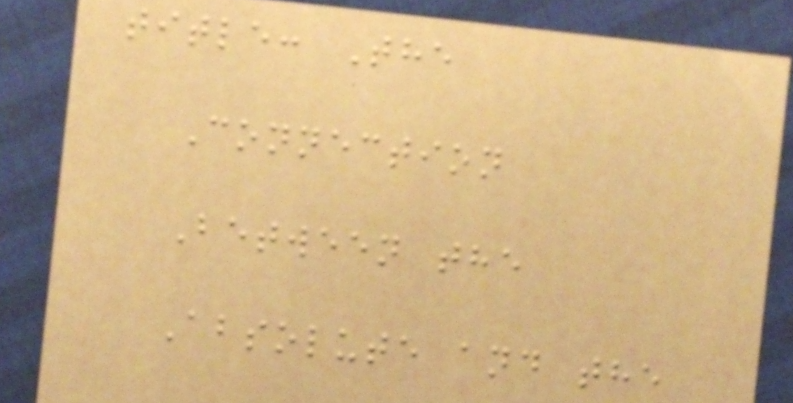title: The
Connection
Between the
Absolute and the
